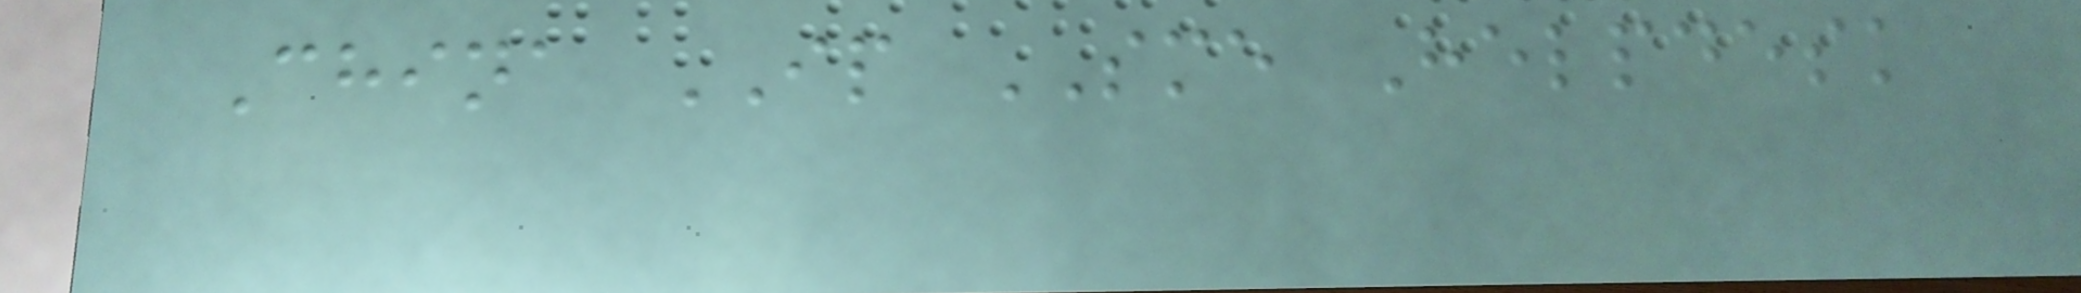China IP SME Helpdesk
